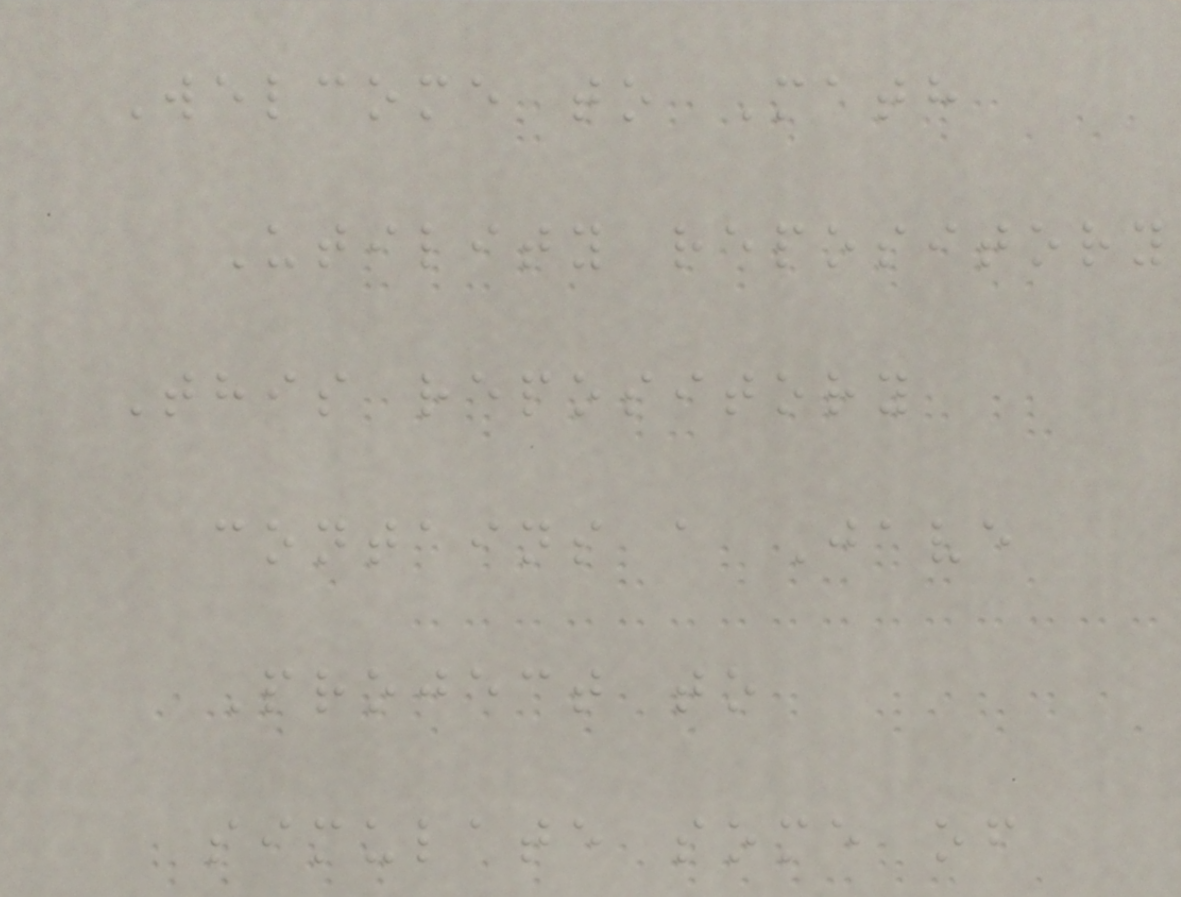Welcome to Math
Utility repository
This repository
contains a Jave
Project to
simulate some of
